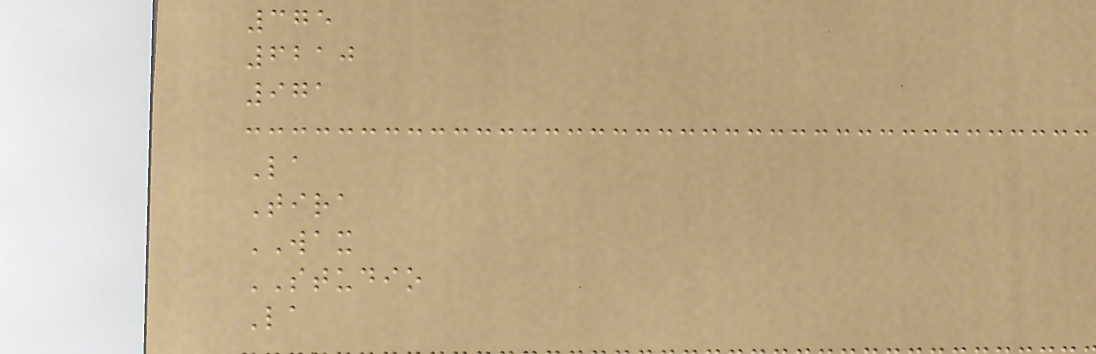375
6210
971
La
Tira
WAX
STUDIO
La
